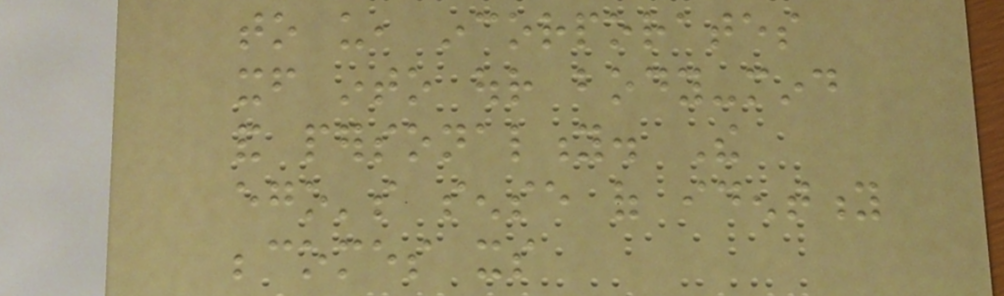to us, incorporates
itself into our body-mind
and personality. The
ego's sense of identity
becomes its
